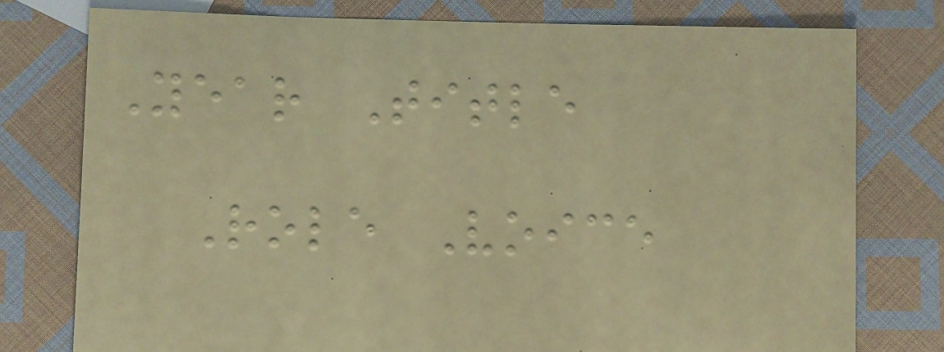Year Title
Role Voice
